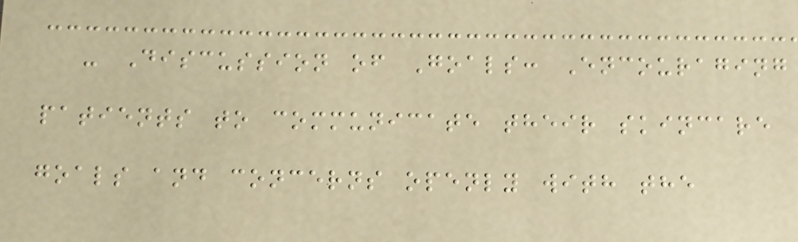- Discussion of Goals: Encouraging
patients to communicate their skincare
goals and concerns openly with the
